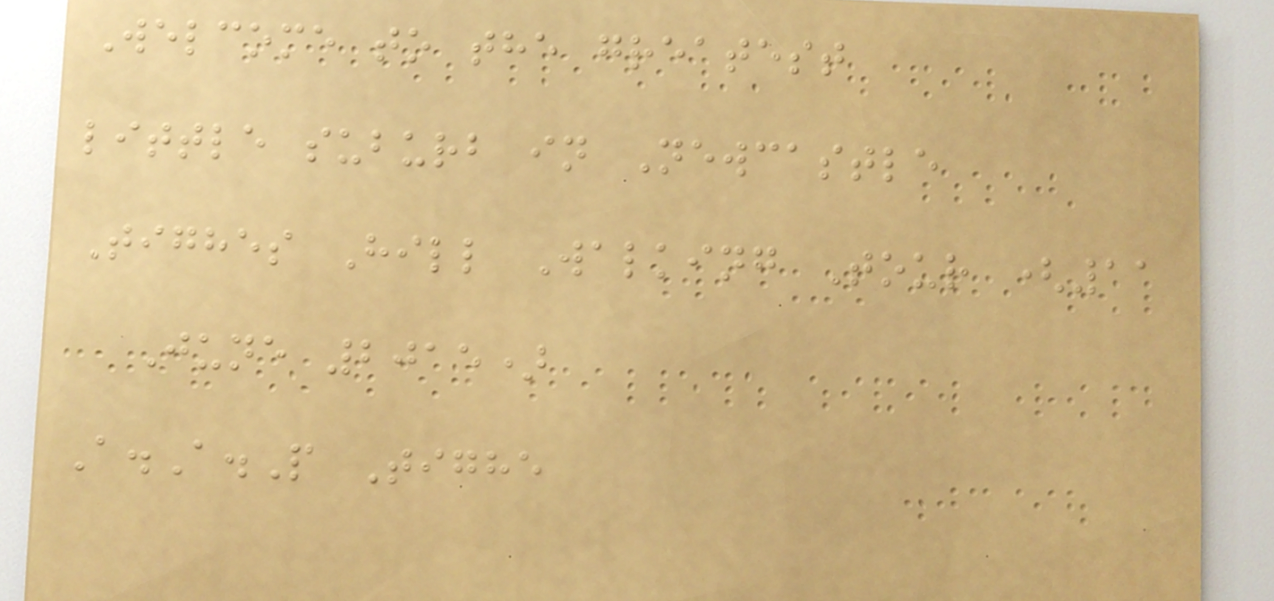Welcome to the greatest
little suburb in Newcastle
Tighes Hill Walking Tour (11
June 2015)
A.A.P Tighe
